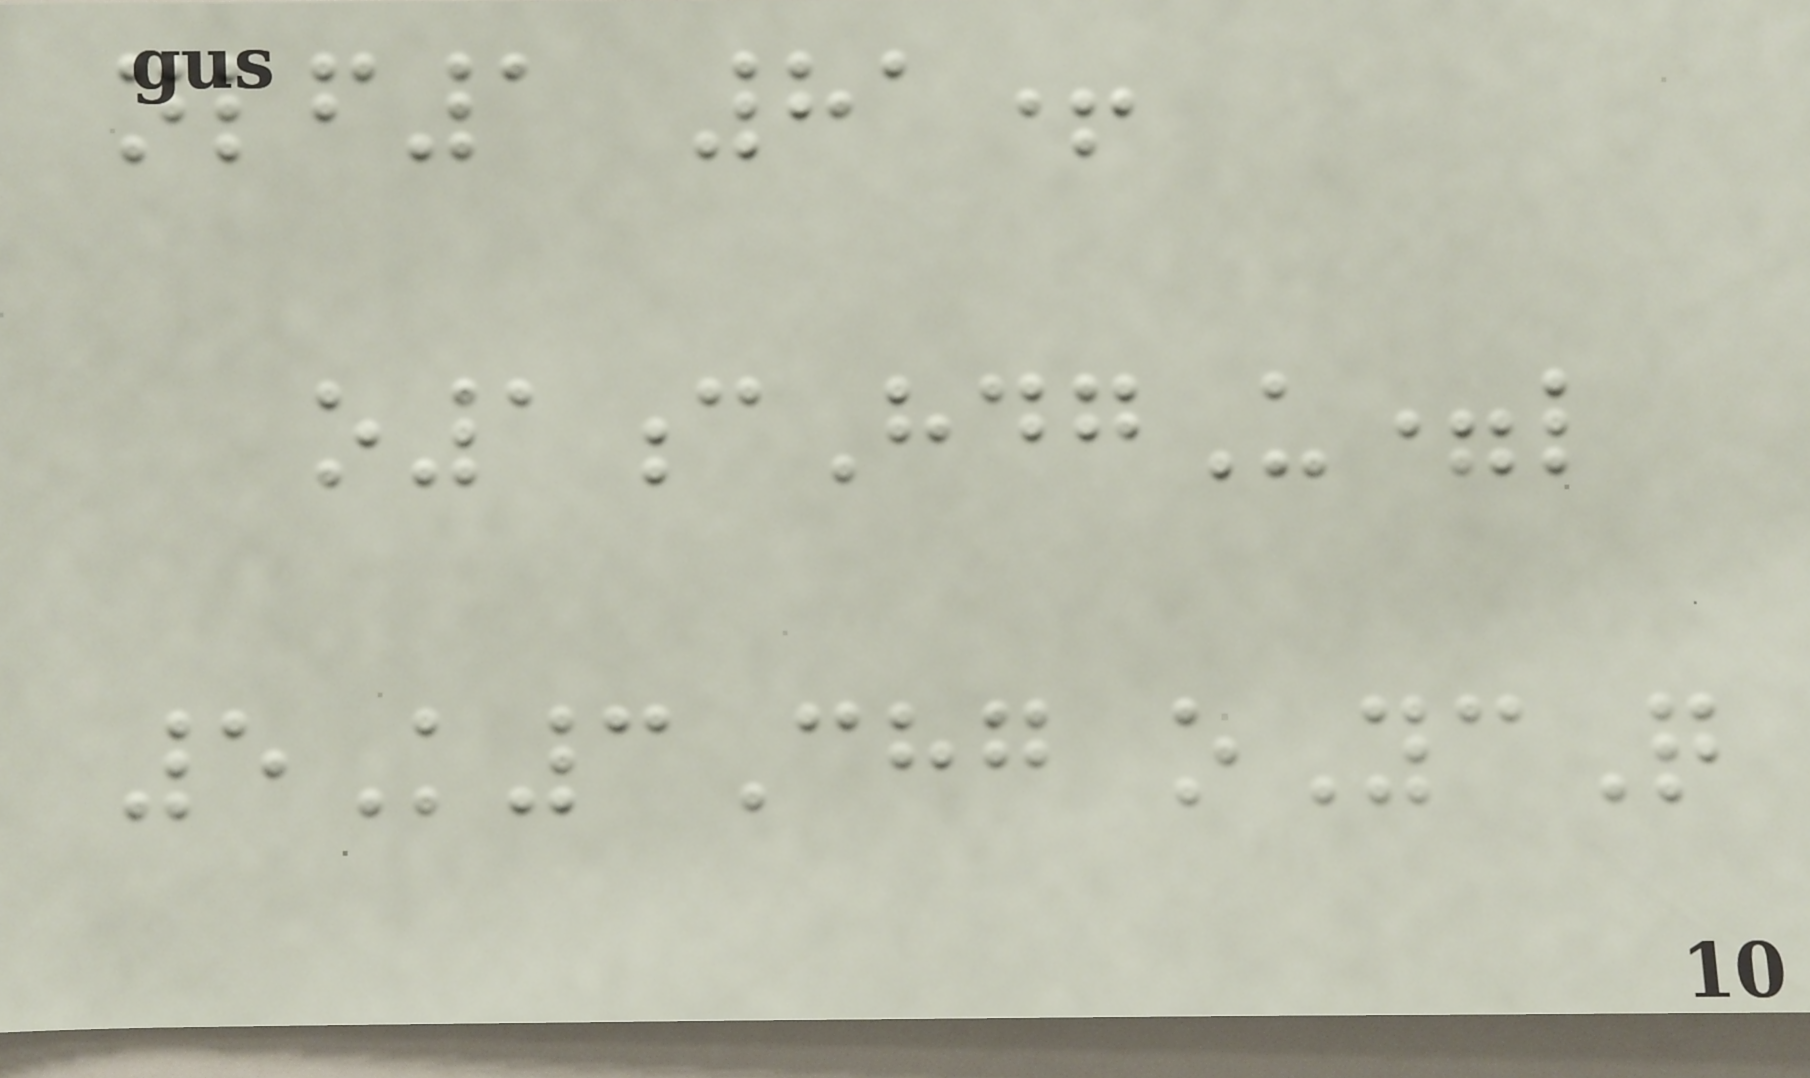nlf1 81+
o1cHdgU=l
5K3Chg oYcQ
